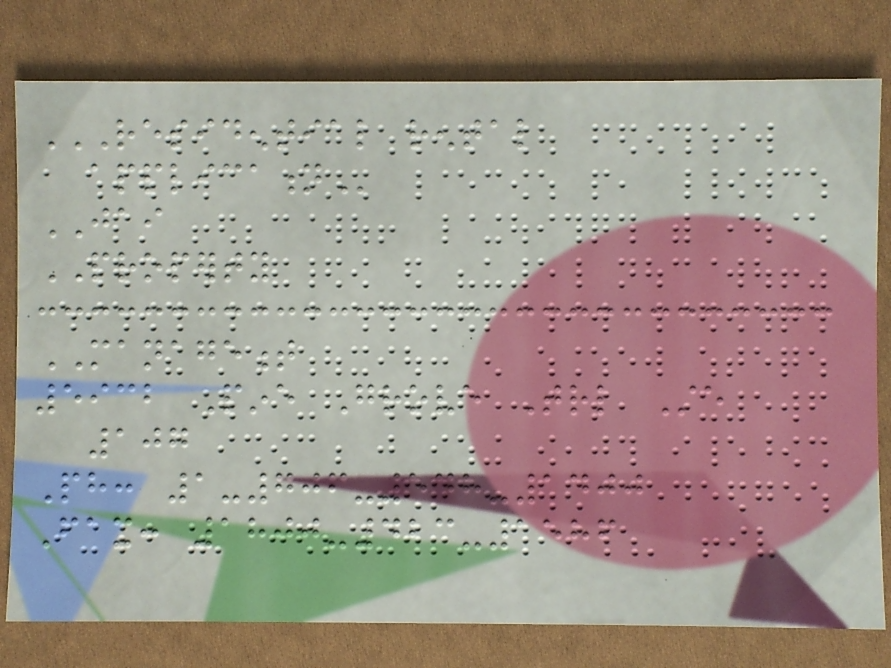RESIDENTIAL RENTAL
APPLICATION
JAI
PROPERTY
MANAGEMENT
5932 Pine Grove Trl Ste
107
Ph: 1-706-548-1400
Fax: 1800-423-1586
